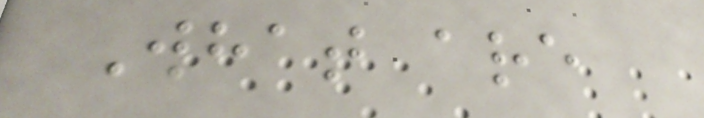What are
